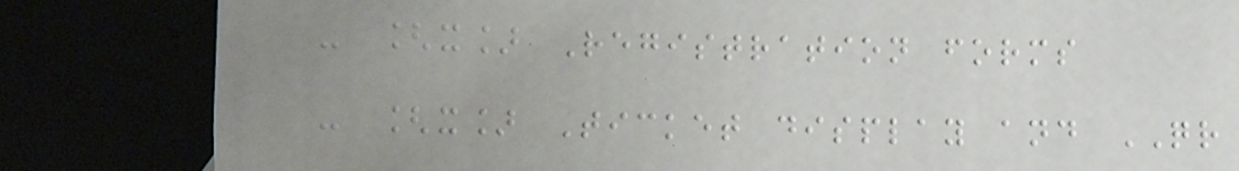- [x] Registration forms
- [x] Ticket display and QR
